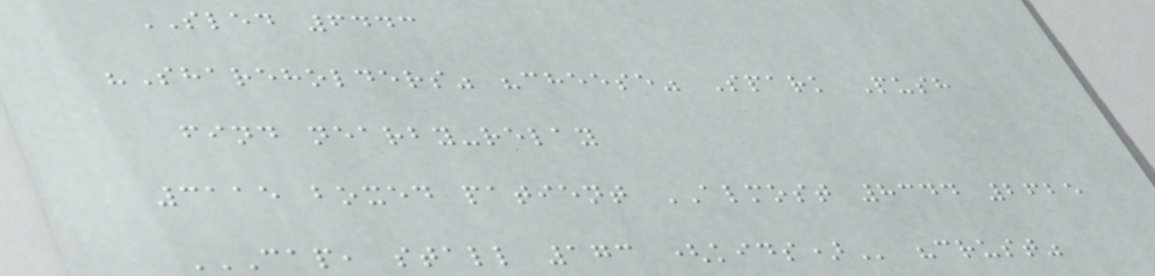SLED 6443
"Shareholders" "cheese" Spark Push
find nearby-relay
3115 boxed patient ALMOST 8344 2625
CAP, STALL 173 (KIDS) "crust"
